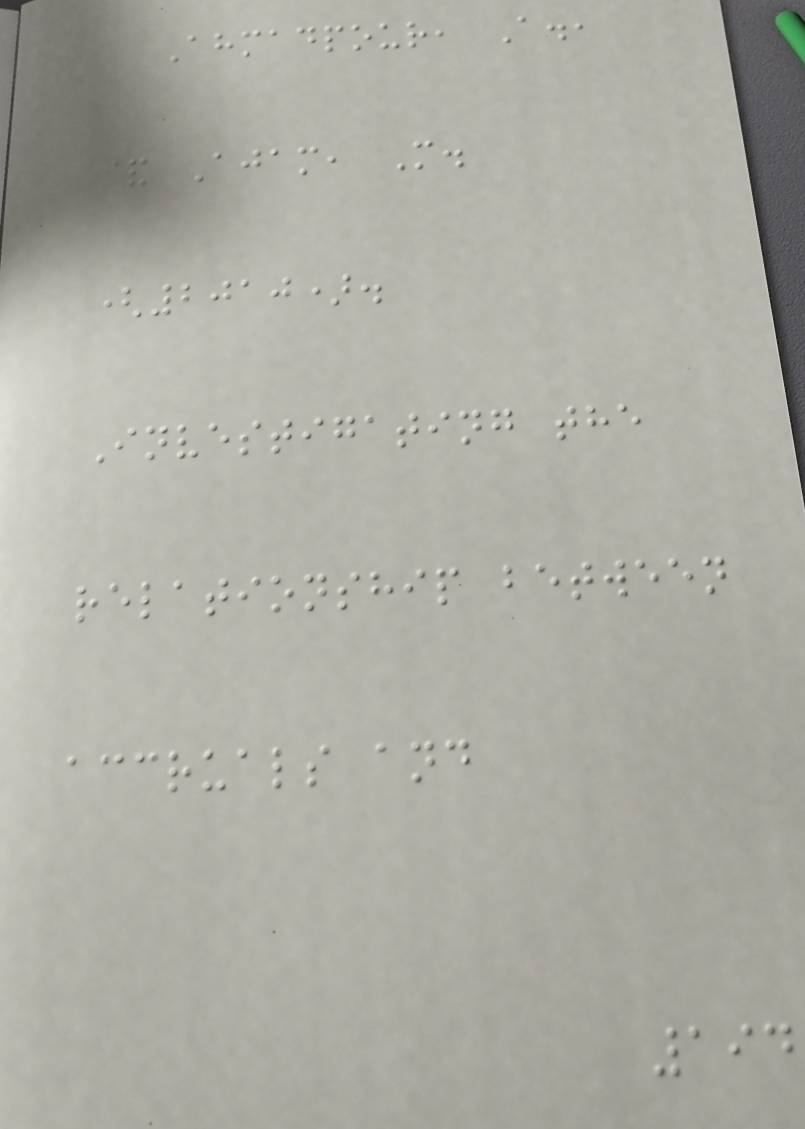Ahmadpour, A.,
& Ajam, M.
(2010).
Investigating the
relationship between
accruals and
194
